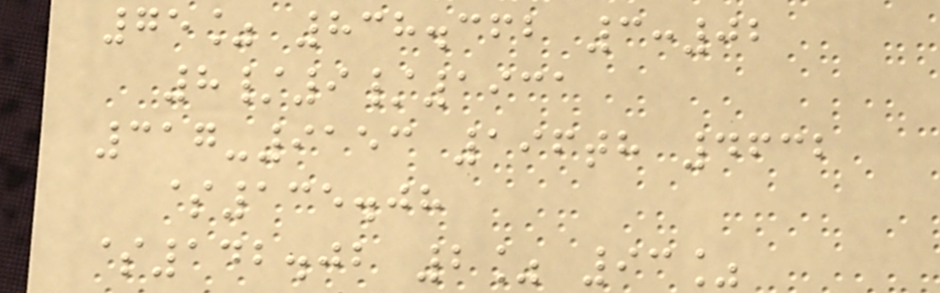75% 838.362 3:02
8/9/1931
317-9153 196th 4632
$135.08
$142.02 2% 93%
